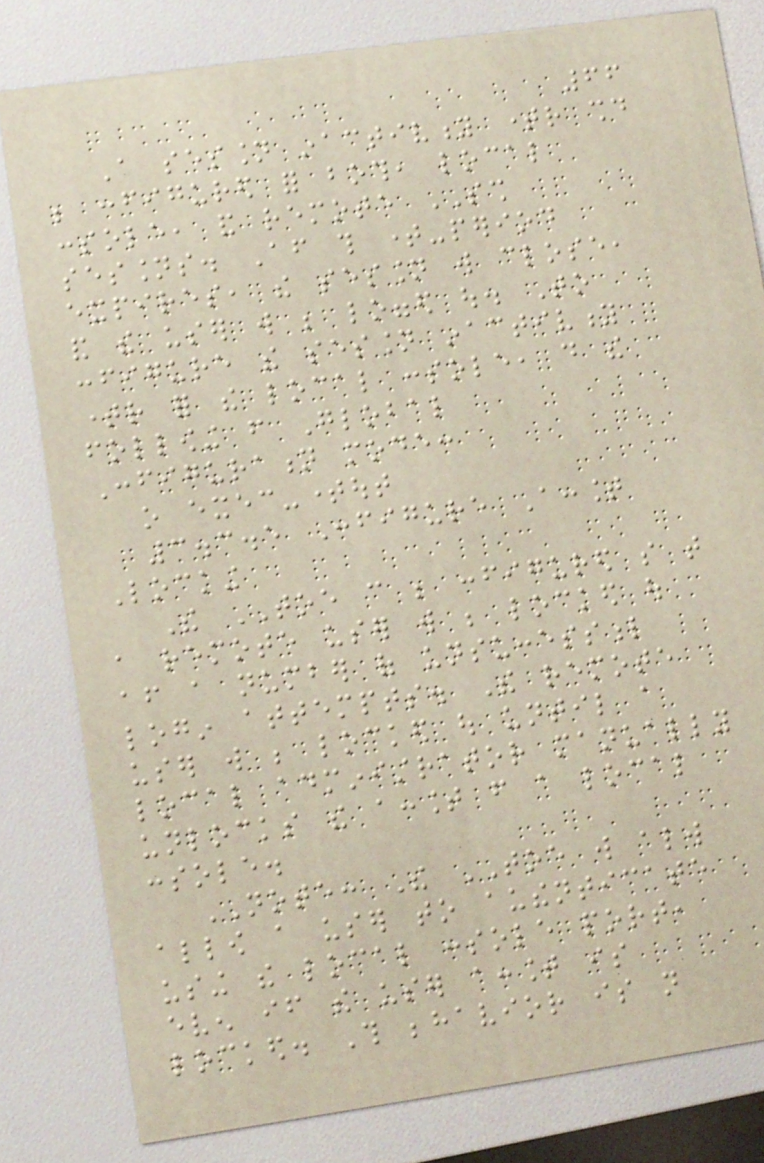66
A session inactivity timer should
be configured for both, local
console, and remote SSH
sessions. After this time-period
expires, the session will close,
and the user will be logged out. To
configure the session inactivity
timer for the local console, do the
following from Global
Configuration mode:
o exec-timeout
3.3.5 Configure Account
Locking
The TOE can be configured so that
a remote user will be locked out
after a number of unsuccessful
login attempts. The remote
user will be locked out until a
local administrator manually
unlocks the account from a local
console.
NOTE: The TOE will always
allow a user to authenticate
using the local console port,
even if the user account is
locked. This behavior is not
